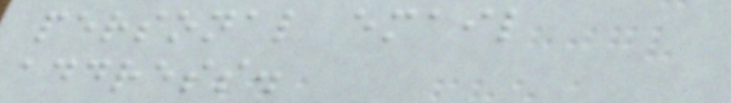personal email
address.
